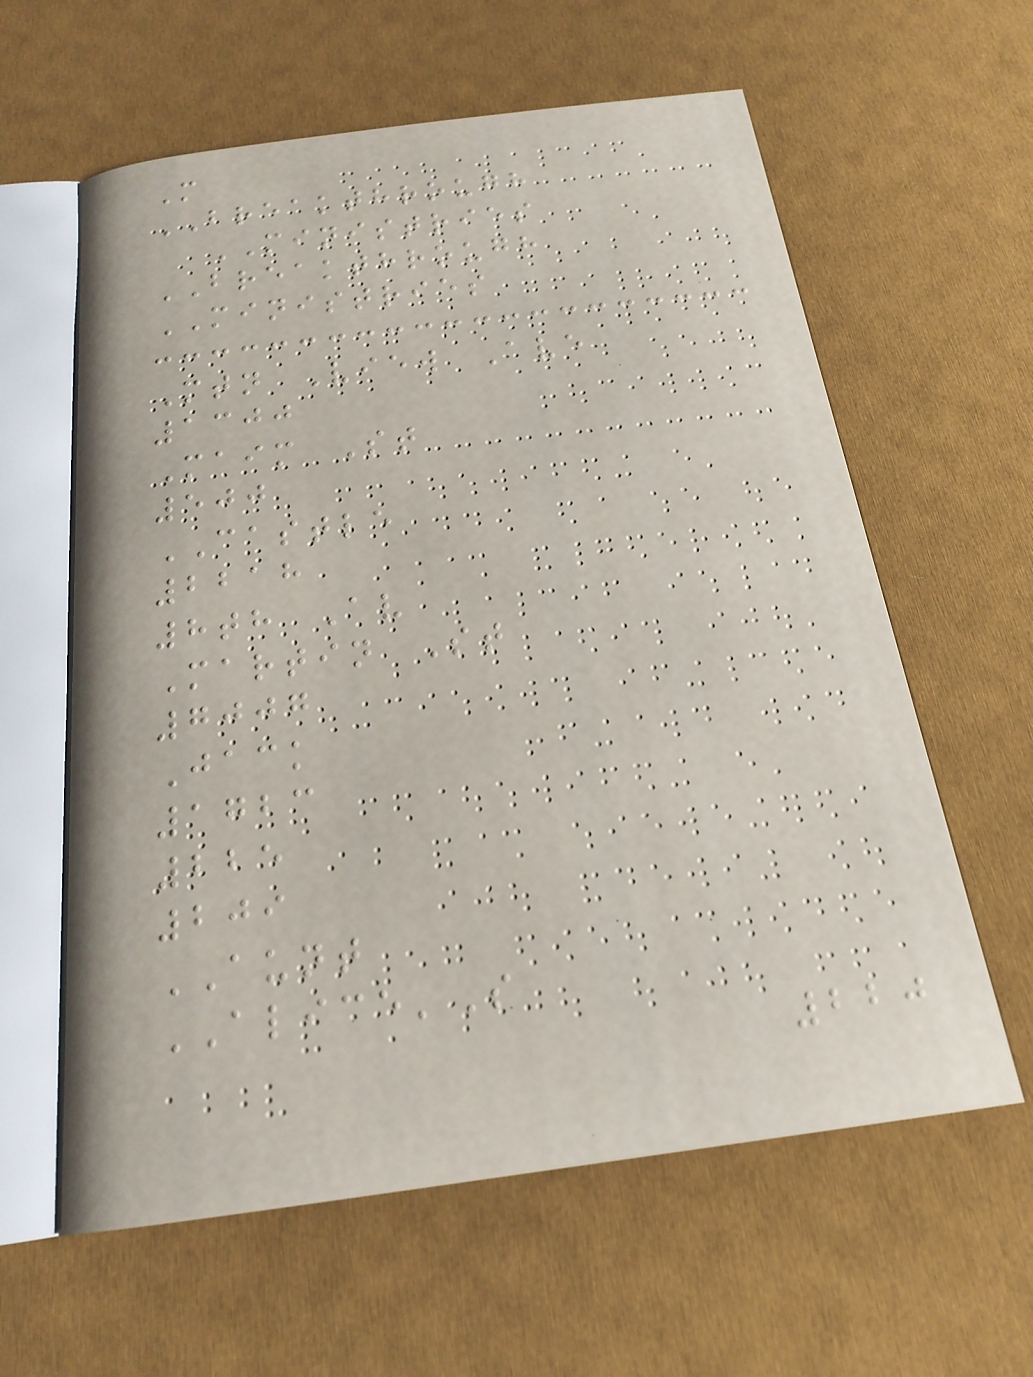M
BREAKTHROUGH
MINISTRIES
BREAKTHROUGH
MINISTRIES
Mtn View Ave
1300
Maim St
500
CASTLE
2218
8th Av
Martin St
7007
Jack
1723
225
209
AUNT
ALICE'S
220
